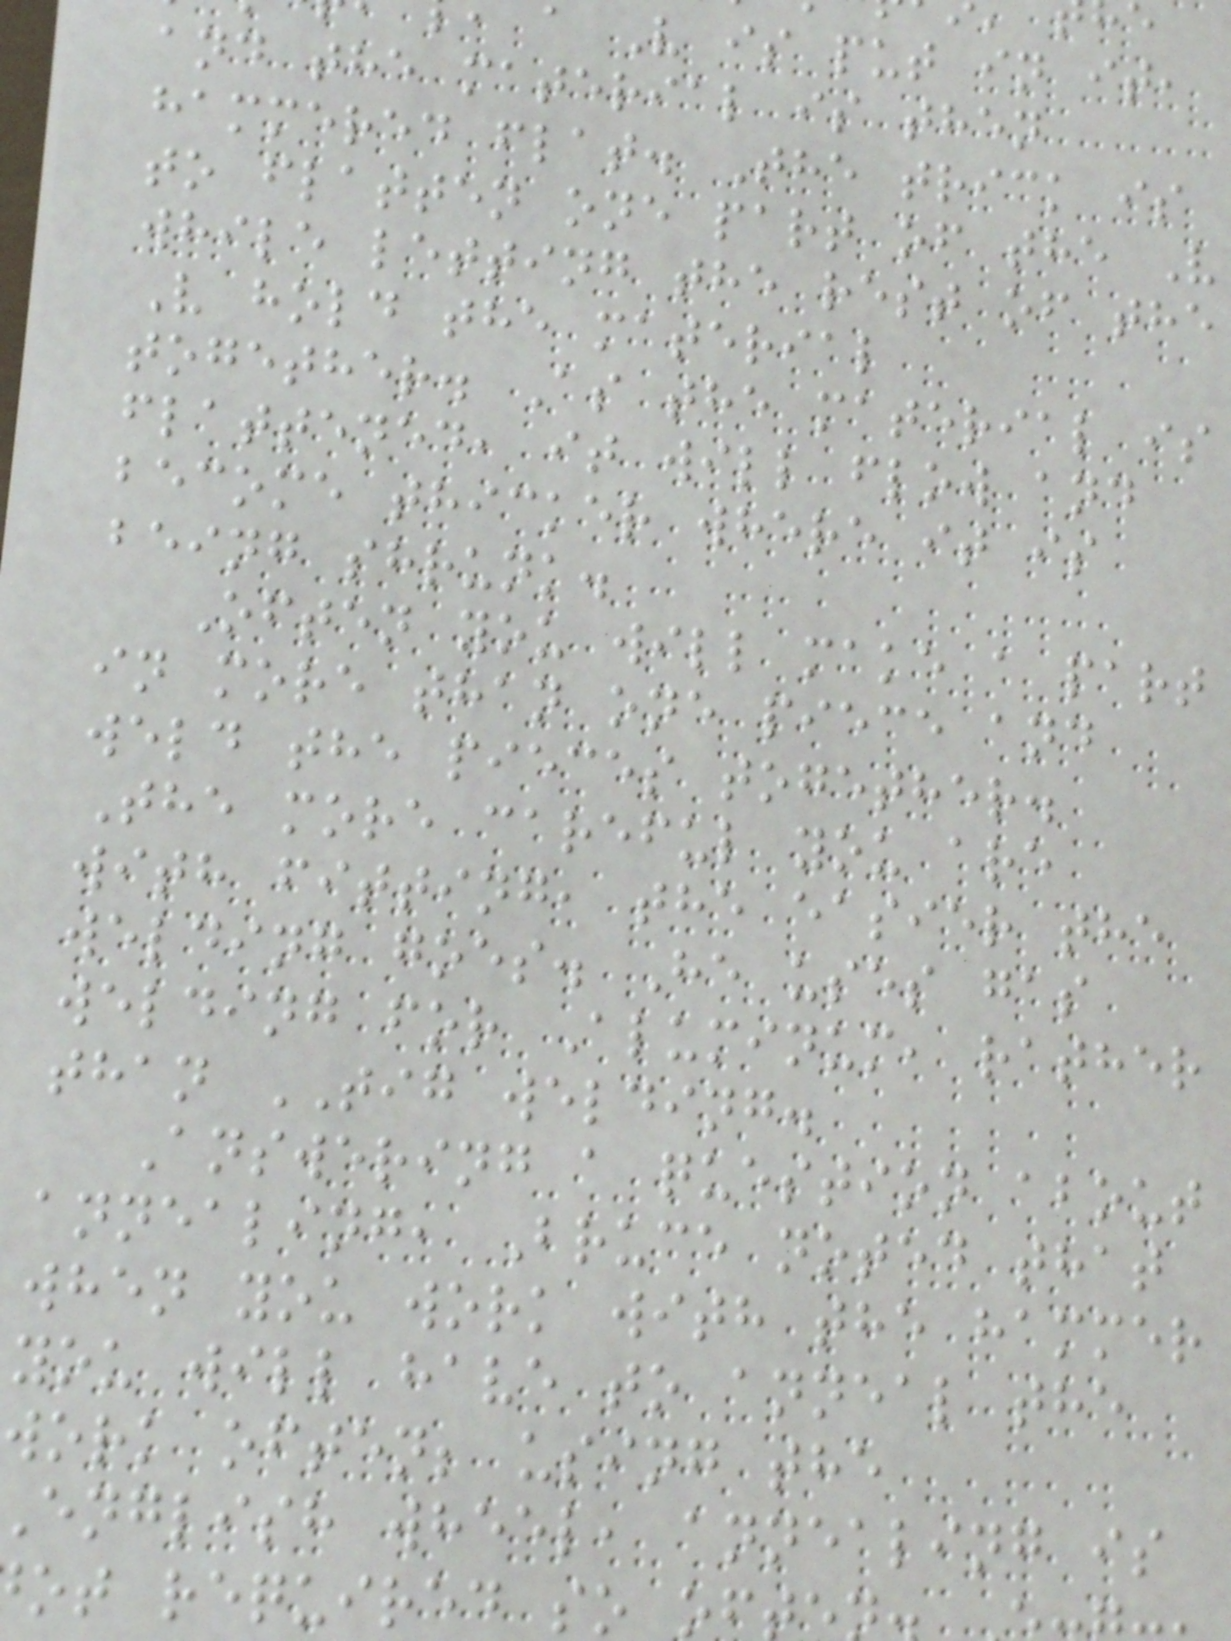a V is put in it,
and the material is then
hammered flat. The trick is
to flatten one part of the V
while letting the rest of the
V hold the material
together. As the material is
flattened, it will flow and
become thicker where it is
being shrunk.
Often you will make a part
in more than one piece and
weld the pieces together.
The more careful you are
with fitting, the easier the
welding goes. He uses gas
welding for Aluminum, rather
than TIG welding.
Answering a question about
annealing, Bruce noted that
when you work with the hammer
you will have to anneal the
work often; using the
english wheel, annealing is
ot required so of
